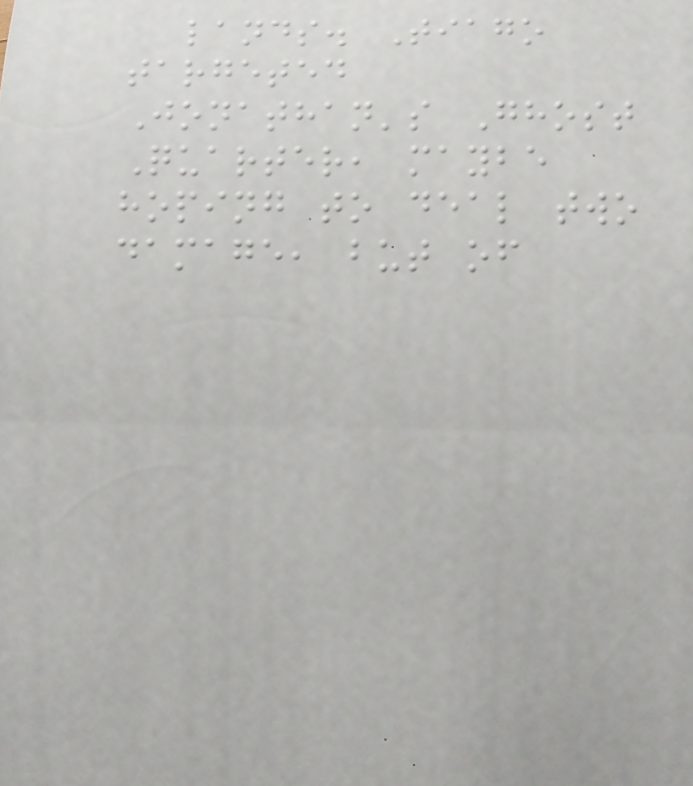lands. Tiago
targeted
Jonathan's Ghost
Quarter, maybe
hoping to deal two
damage, but of
